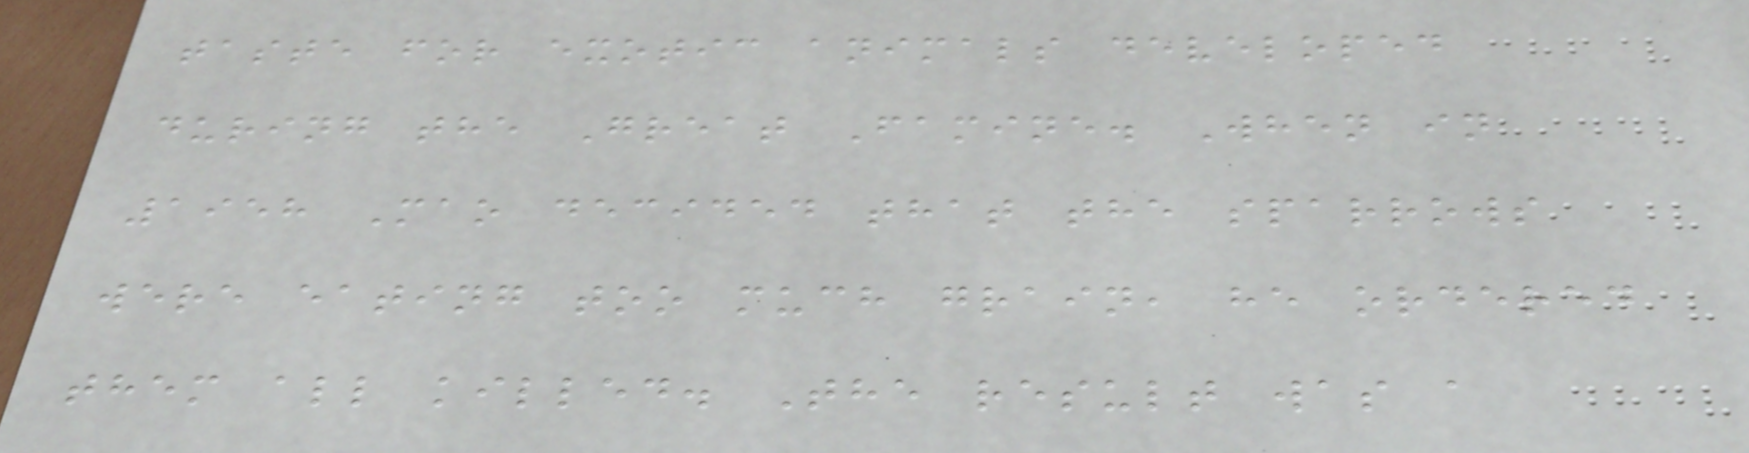taste for exotic animals developed
during the Great Famine. When in
1958 Mao decided that the sparrows
were eating too much grain, he ordered
them all killed. The result was a
